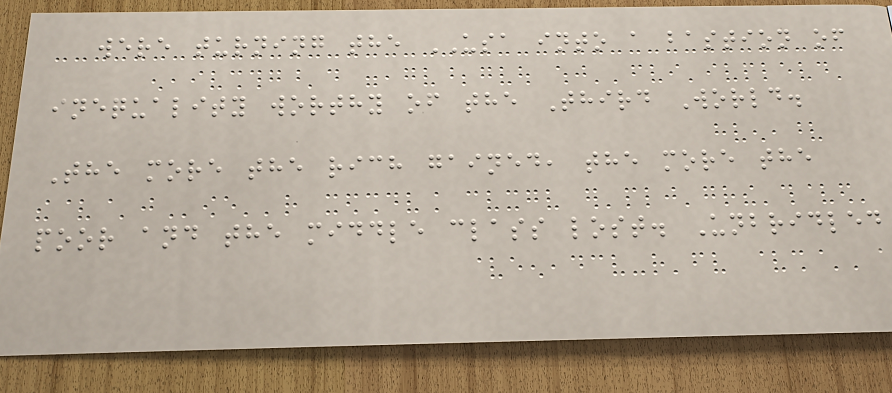were turning the USA into a bastion of
inequality worthy of the Third World.
The more the rich gained, the more the
poor and the middle class lost. Unbridled
